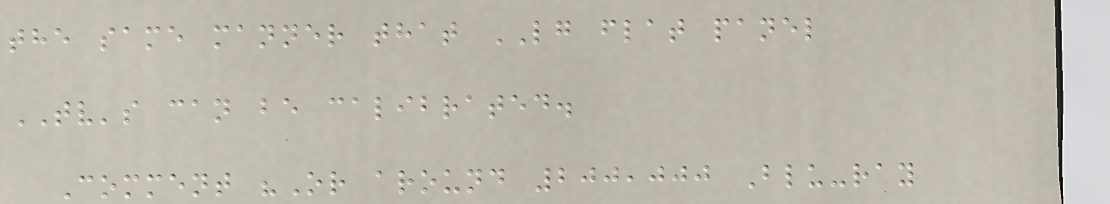the same manner that LG flat panel
TV's can be calibrated.
Comment "Or around 200,000 Blu-ray
